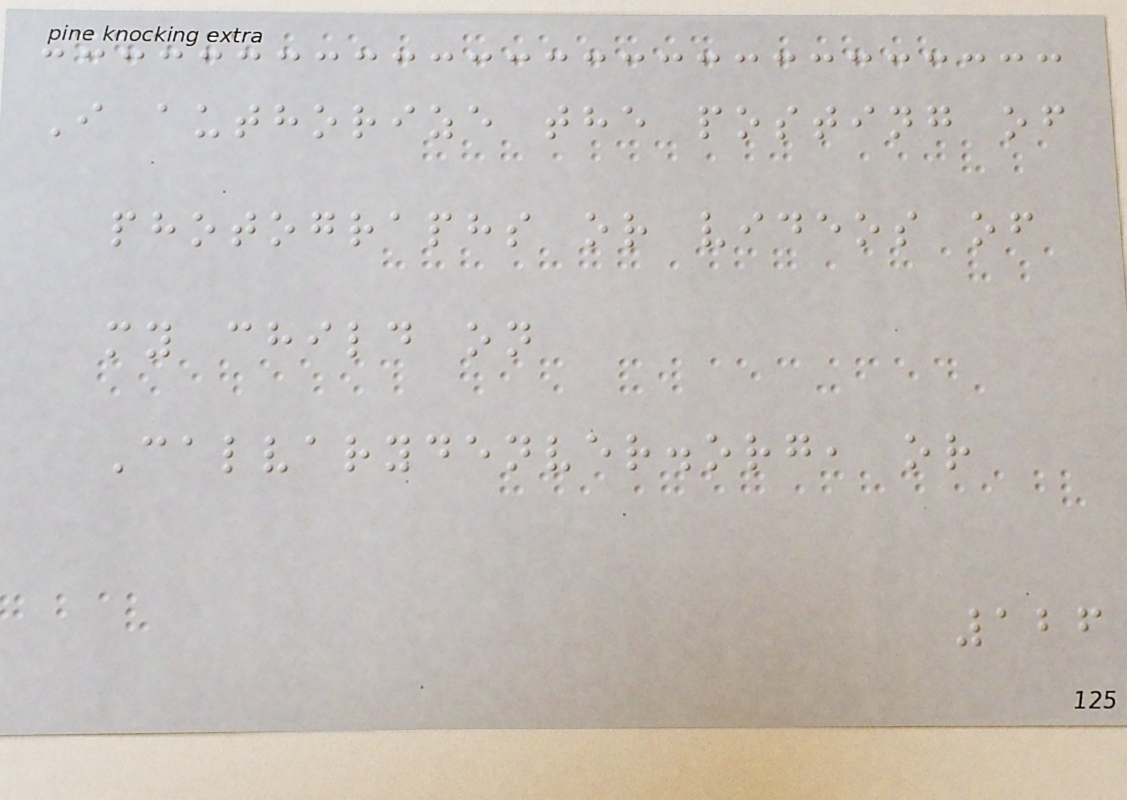I authorize the posting of
photographs or videos of
my child on
Calvarydenver.org, or
126
